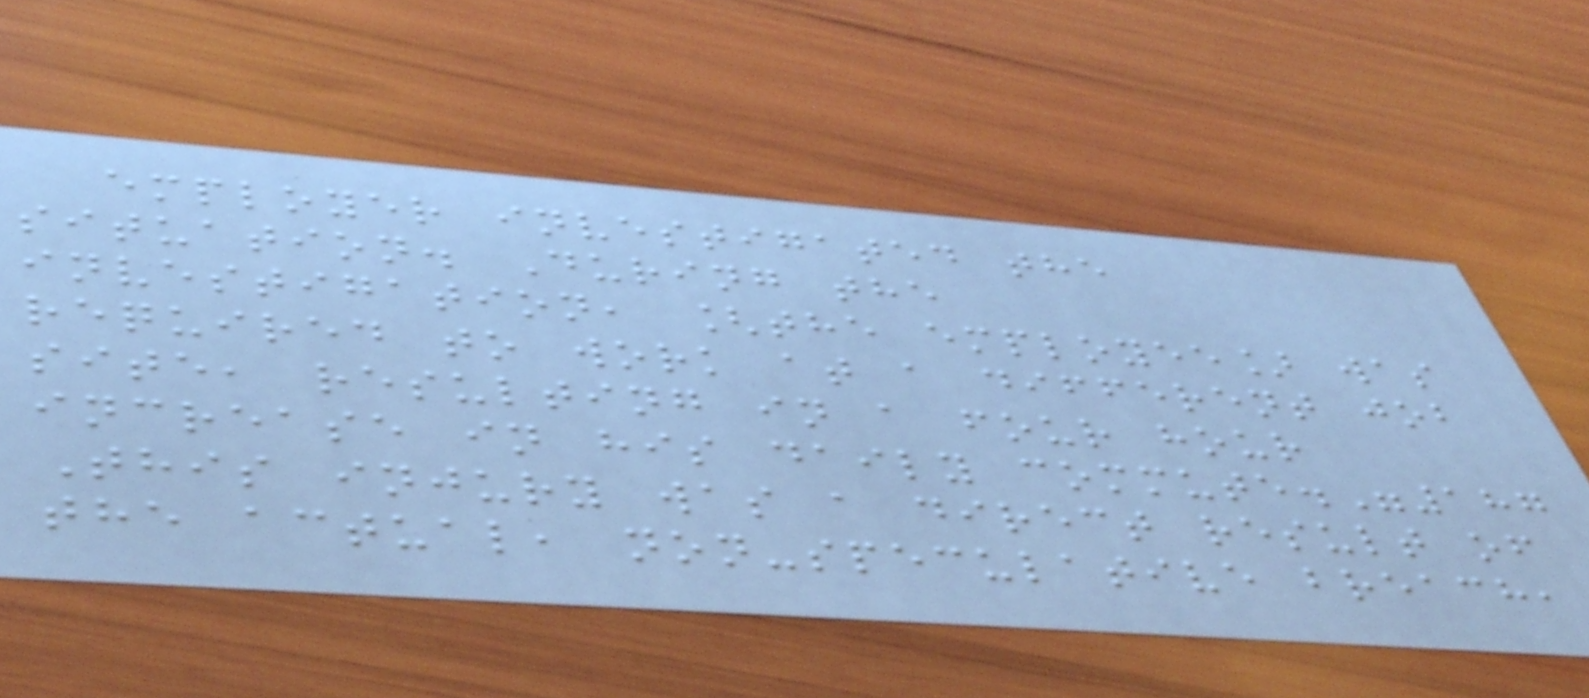employer investigated the
situation. During the
investigation, [the employee] was
required to work at a different job
site, resulting in a four hour
increase in his daily commute."187
This injury was a direct result of
the actual, non-speculative breach,
